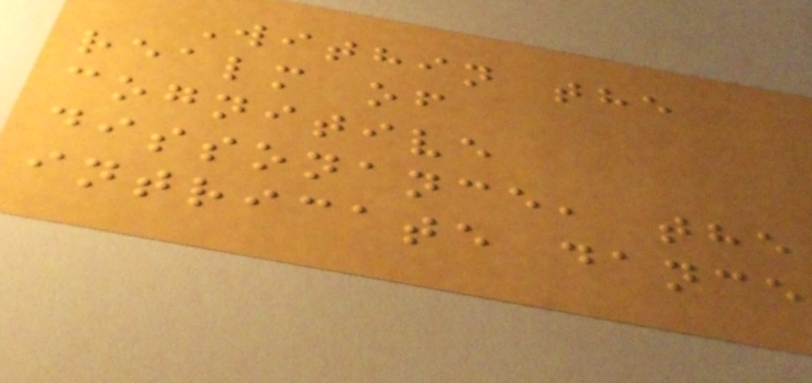Within the
realm of
cognitive
dissonance, the
intricate dance
